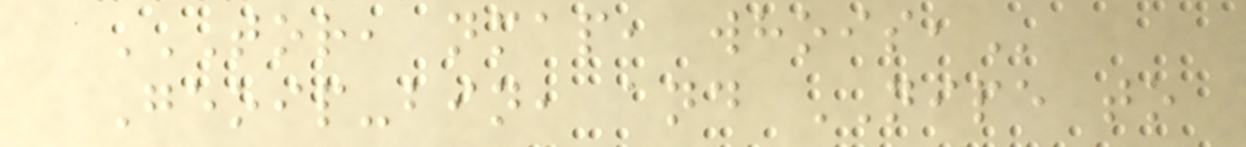TOR, NMAP, WHOIS,
Geoip-bin, and NIPE to
